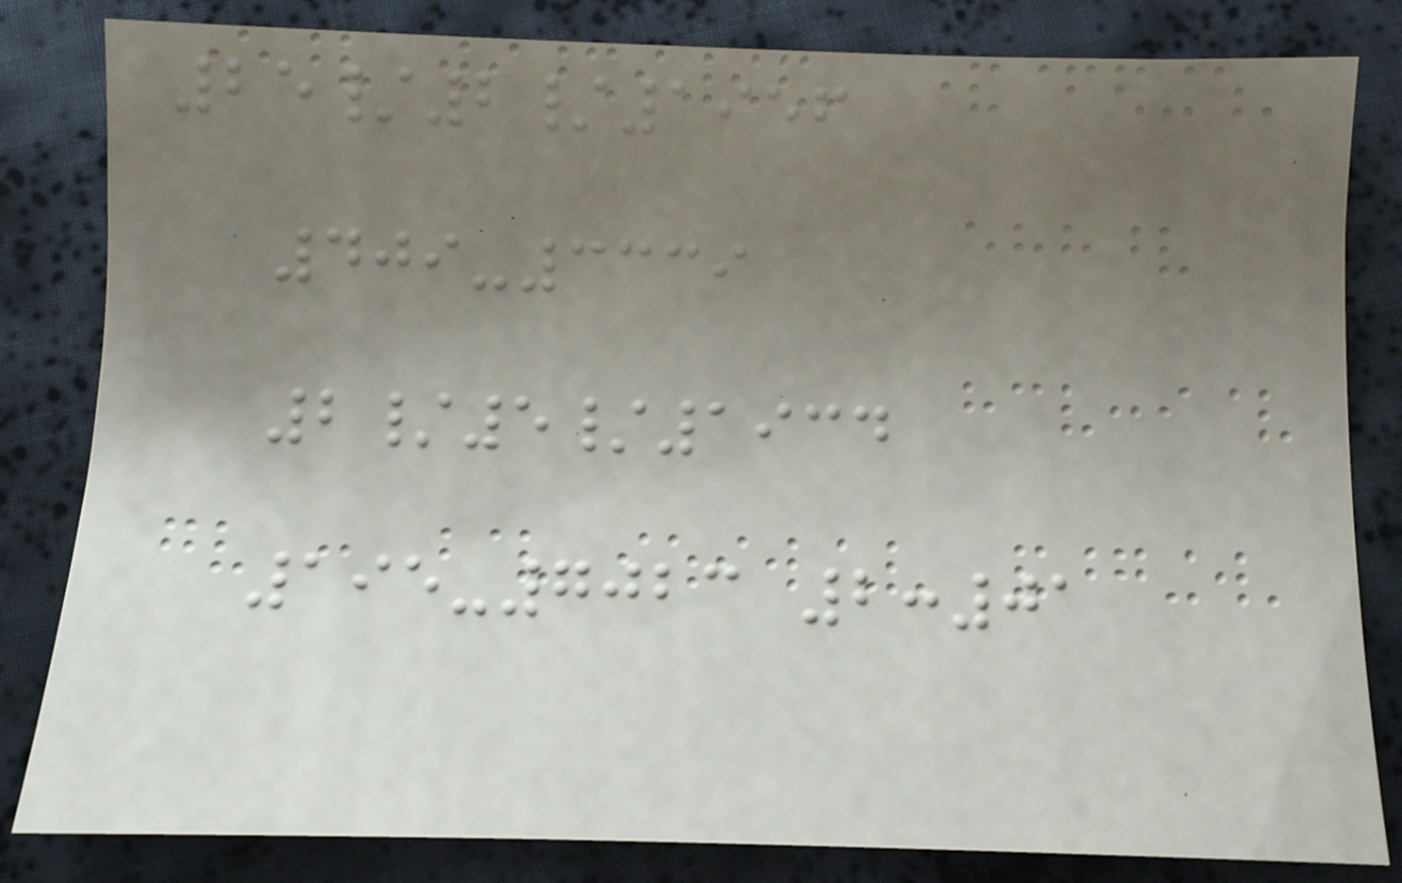25/2/1956
409-3339
2/5/1934
195-7023 2:01
